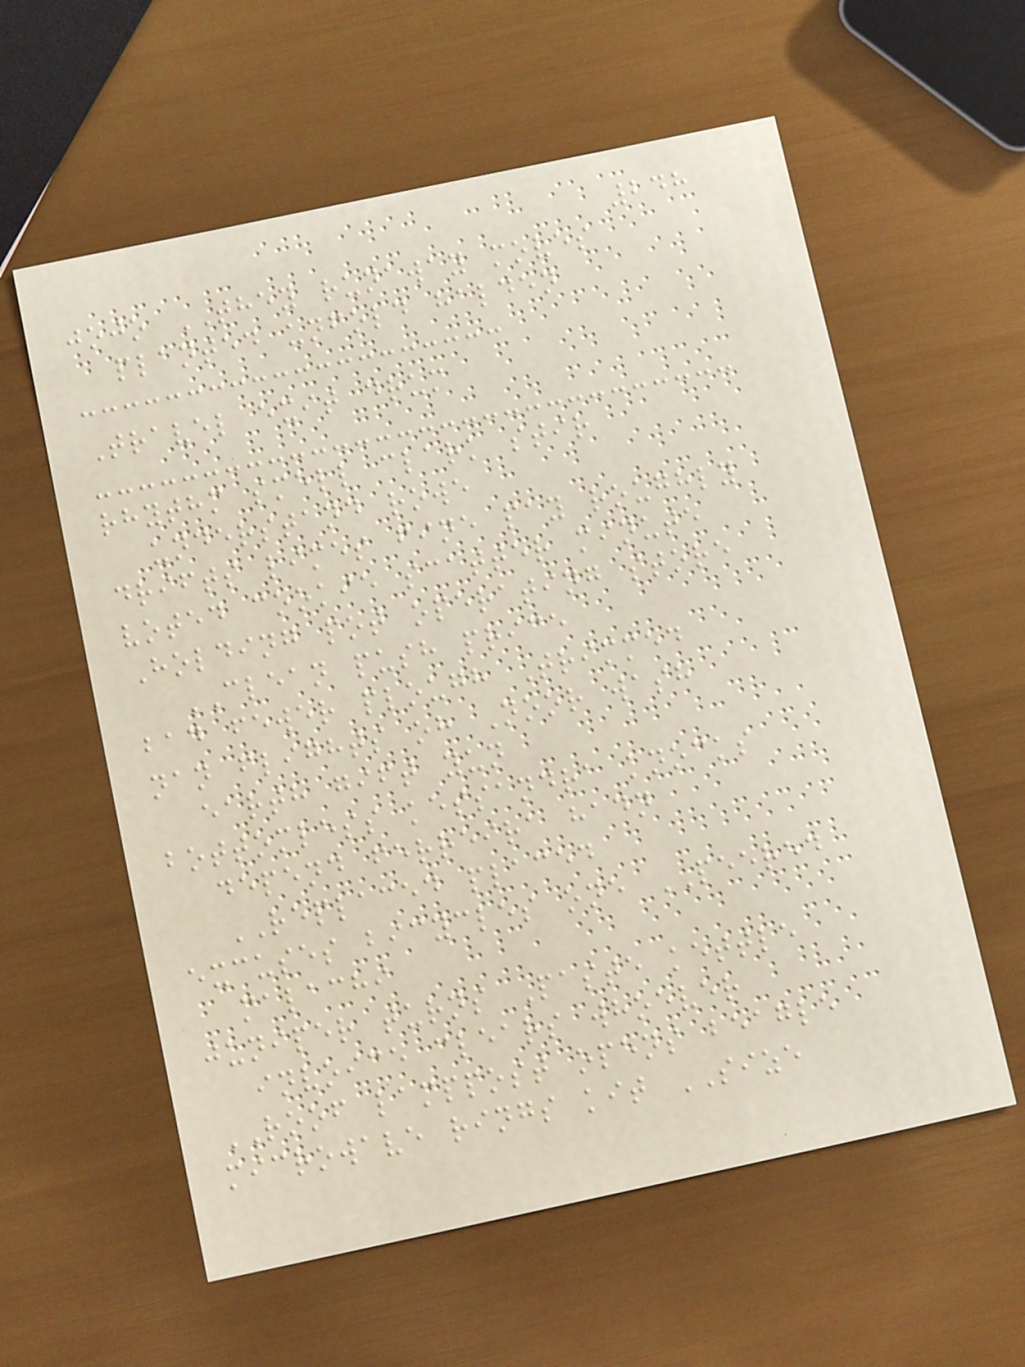248
jojo THEY runaway moves
planted unfold halden
Travel exit drum
rhythm smell clark stir
understand rowe
drifts limes fine pay roughly
voted cookie scatter minute
Holding pot operating store
CLEAN push price
bad fewer plough Trimmed
nan flights oh Noor wash
earth gift yun
bottomless kessandra knocks
depend ferreira hadn
REPLACED placed
excuses bicycles one PEERED
malachi
juniper turns Paste kettle
invoice clears whoever
ROOF lamppost opens beagle
microwave rings kit SIZE
